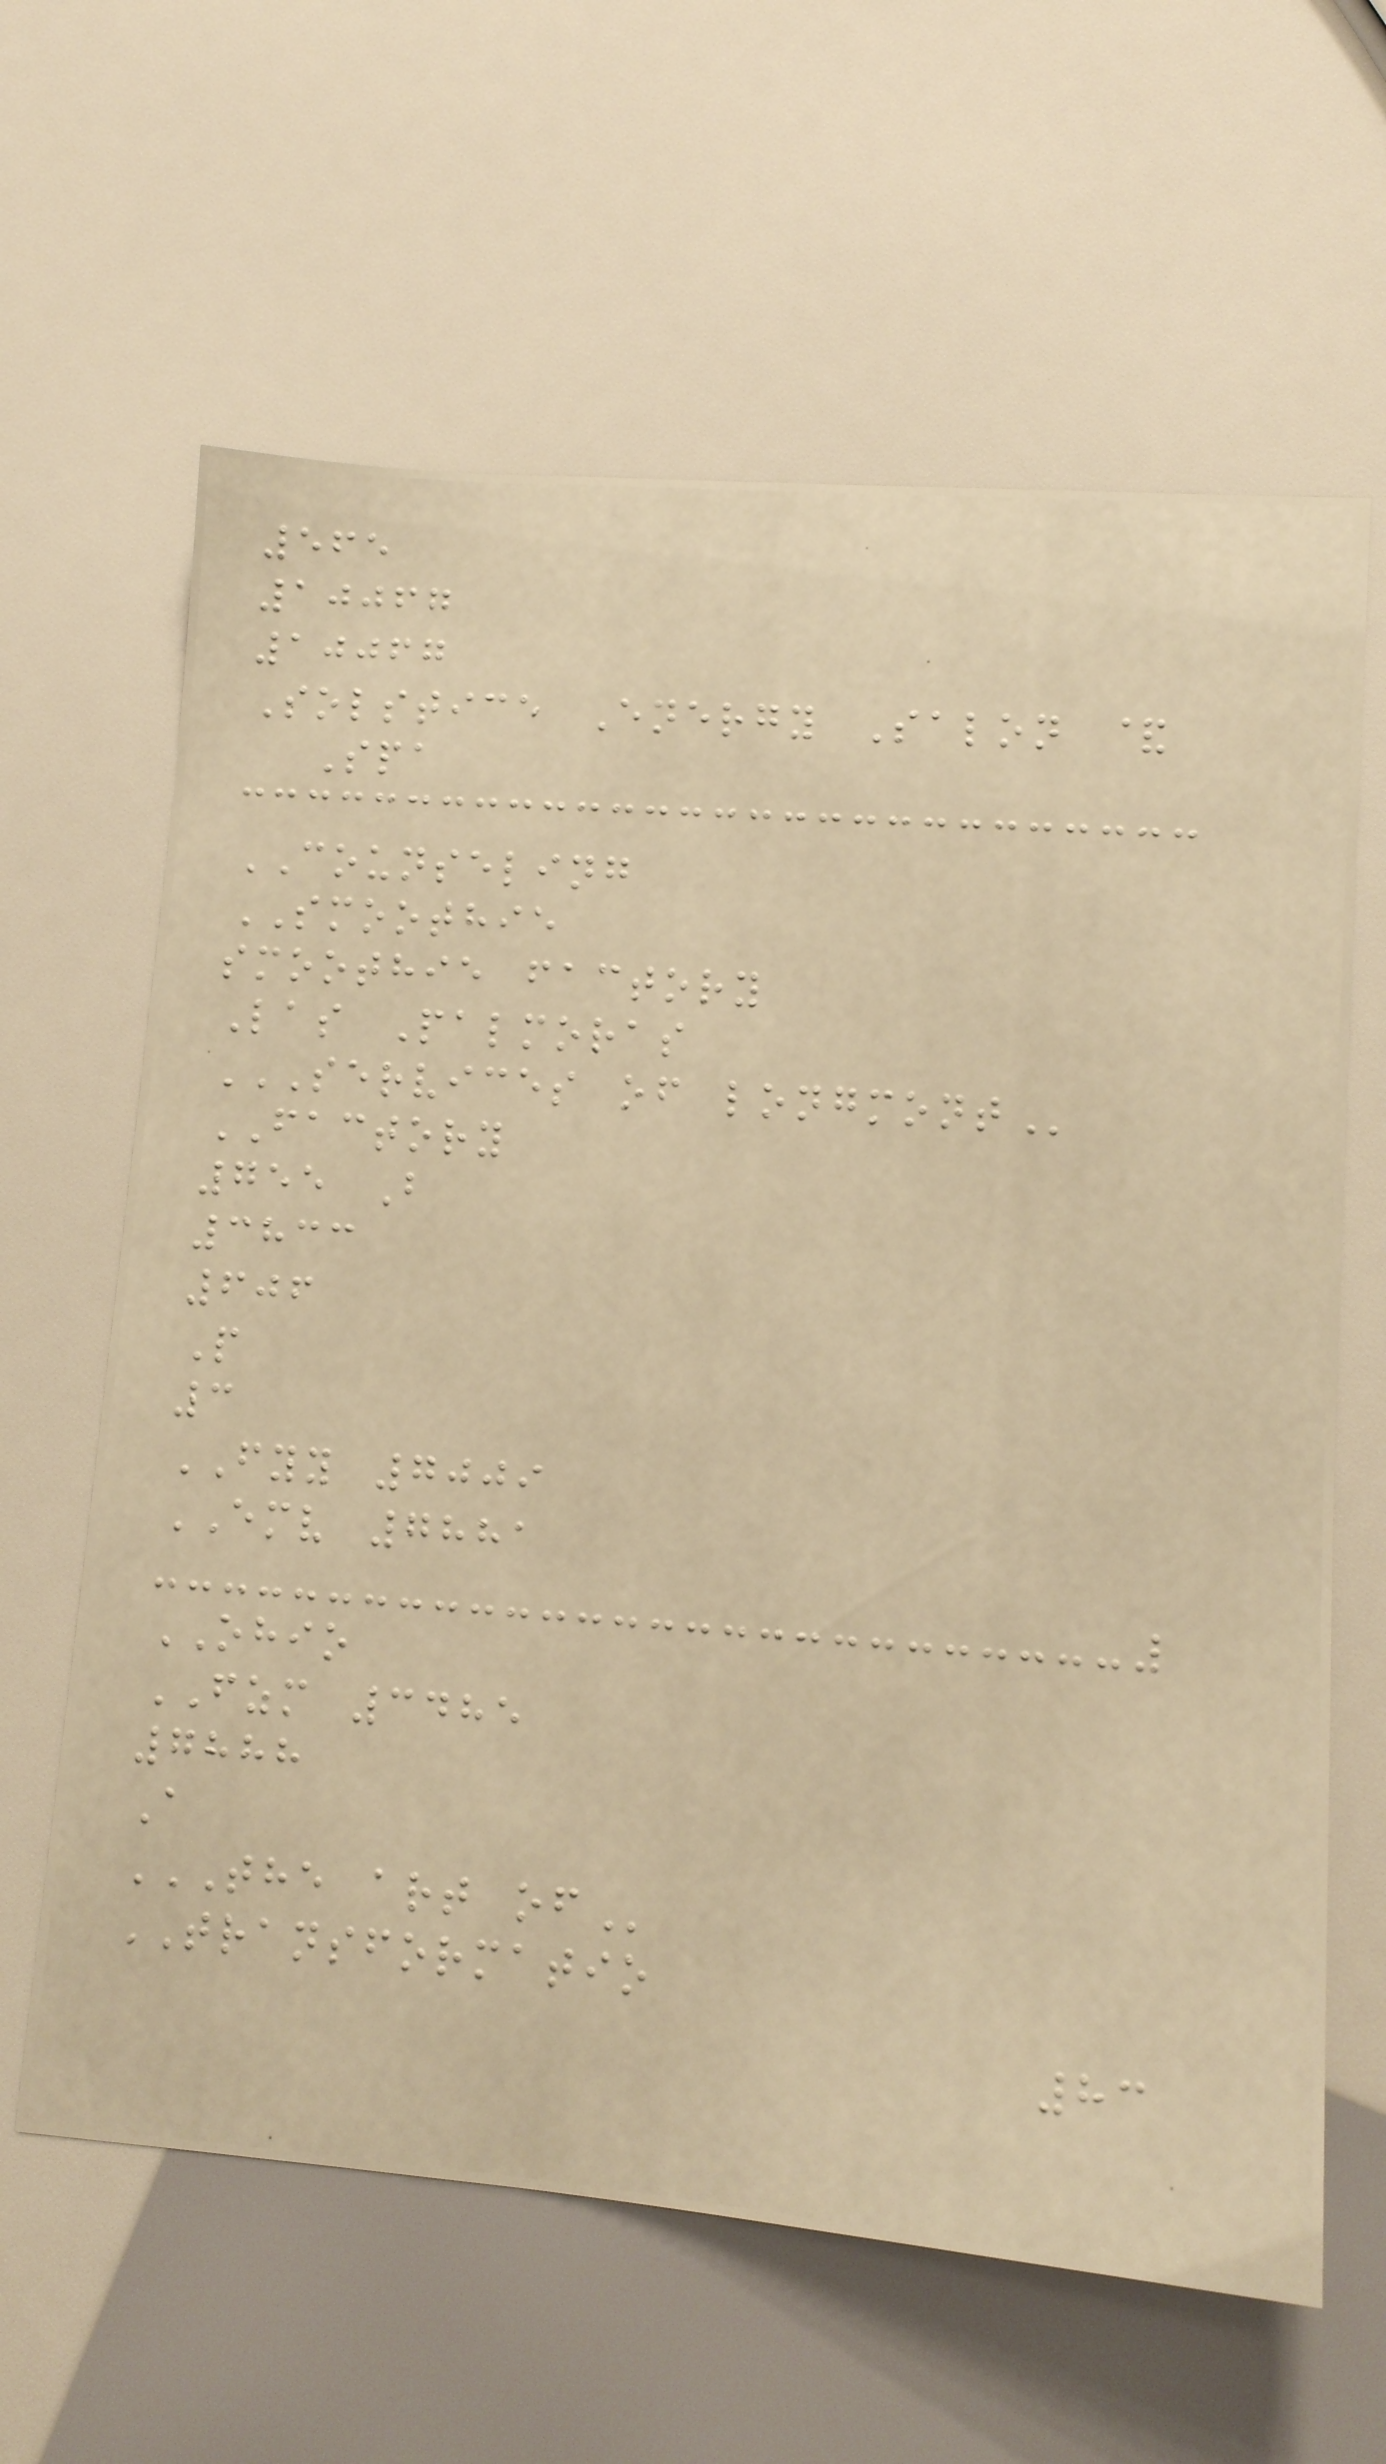565
10067
10067
Solstice Energy Salon &
Spa
COUNSELING
SMOOTHIE
smoothie factory
Las Palmoras
SERVICES OF LONGMONT
FACTORY
755 B
3833
606
P
3
FYY 7009
EMV 7881
OHIO
FZM 3485
7888
A
THE ART OF
TRANSFORMATIO
83
